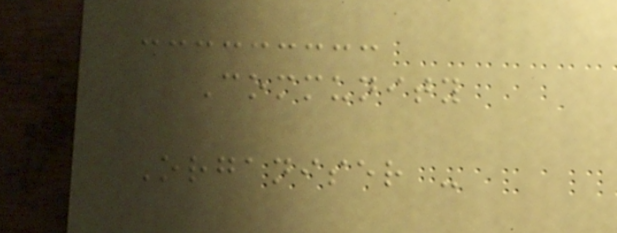Community
Organiser -
